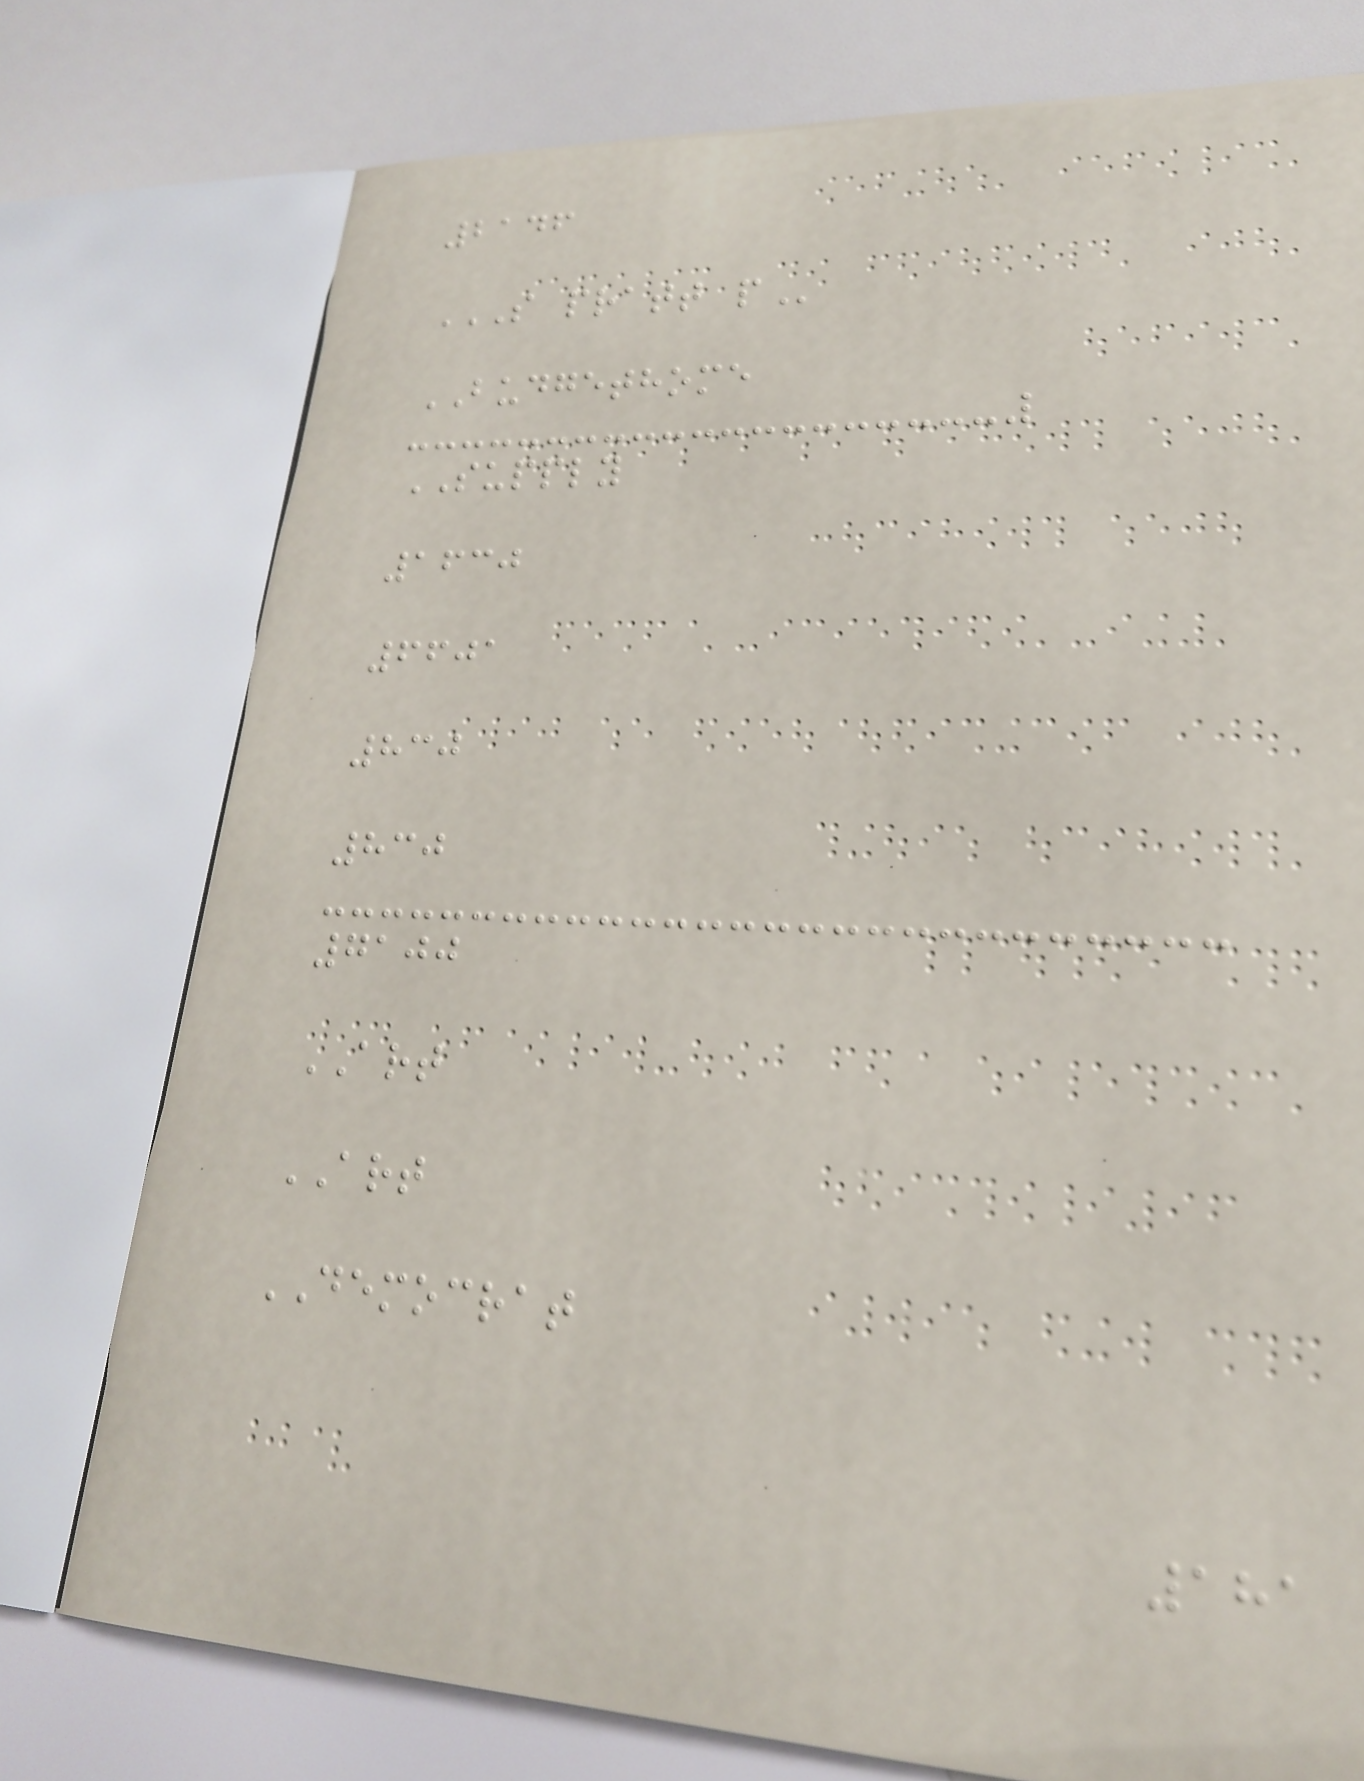2146
S PRATT P
BUDGETHOME
SUPPLY
1630
6601
830
830
7100
ART
ART
DEMOCRAT
181
